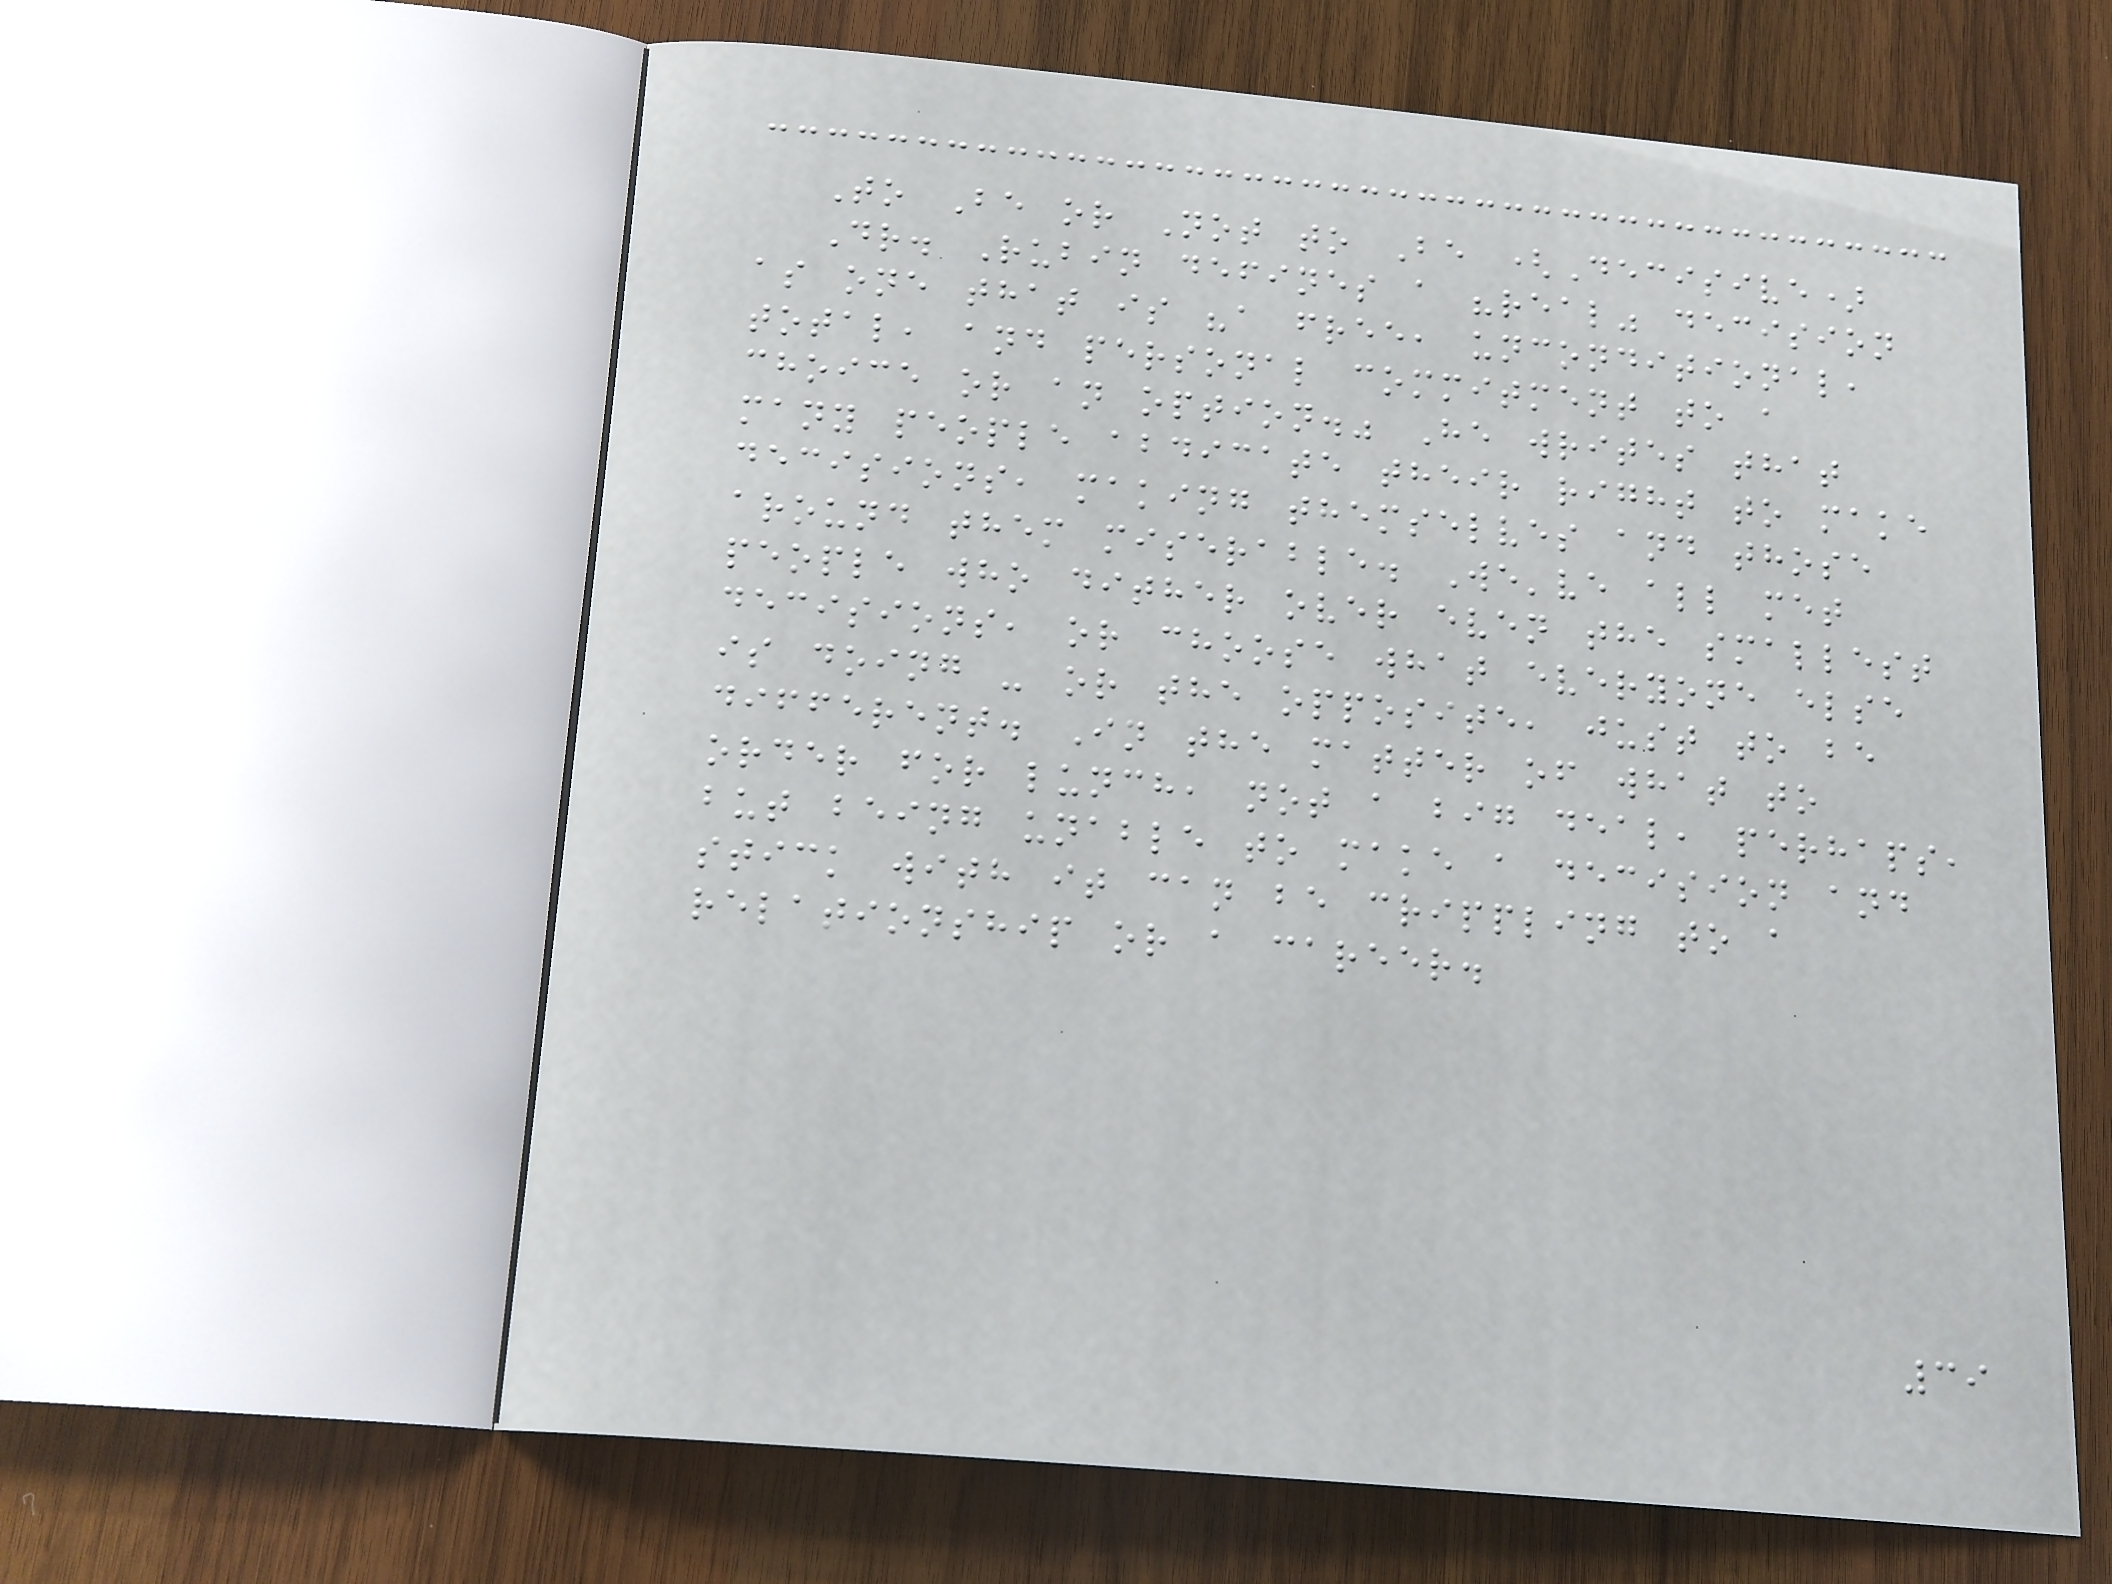To Be or Not to Be (Decisive)
Dr. Rubin defines a "real" decision
as one that is "a free, unconditional,
total, and personal commitment to a
choice or an option." He writes that
many people abdicate their right to make
decisions, making themselves and those
around them miserable. We've all met
people who dither over even the smallest
decisions, or choose what everyone else
is doing - or the opposite, just to be
different. In the matter of what to
order for lunch, not a big deal, perhaps,
but being unable to make a decision and
stick with it can be crippling to a
relationship or a career.
39
